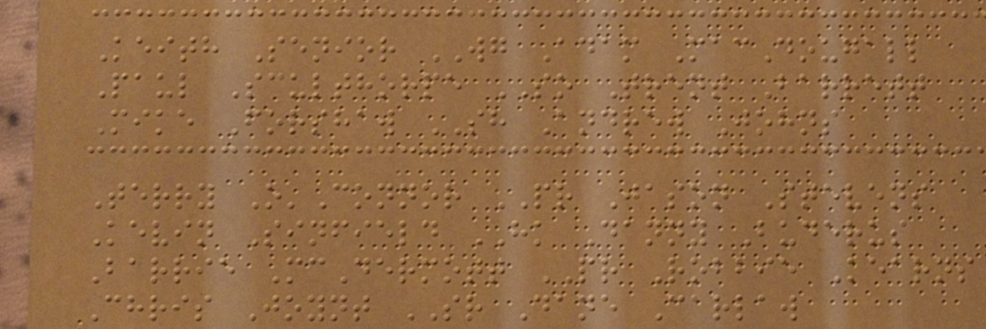Keith Senior WG Adam MacDougall
Paul Sculthorpe SO Trent Barrett
Mike Forshaw SH Andrew Johns
Terry O'Connor PR Jason Stevens
Kevin Sinfield HK Danny Buderus
Barrie McDermott PR Robbie Kearns
Chris Joynt SR Dane Carlaw
